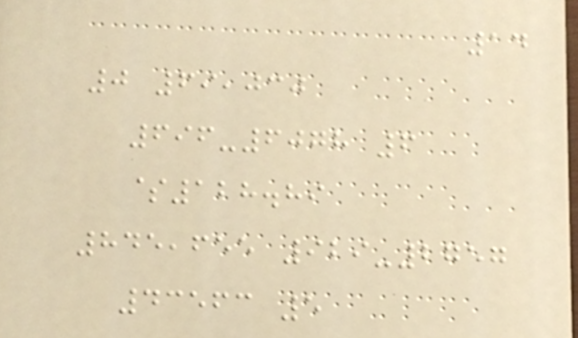14
0 69,030
696-6078 6
$128.89
845,655 929-2757
43563 5
